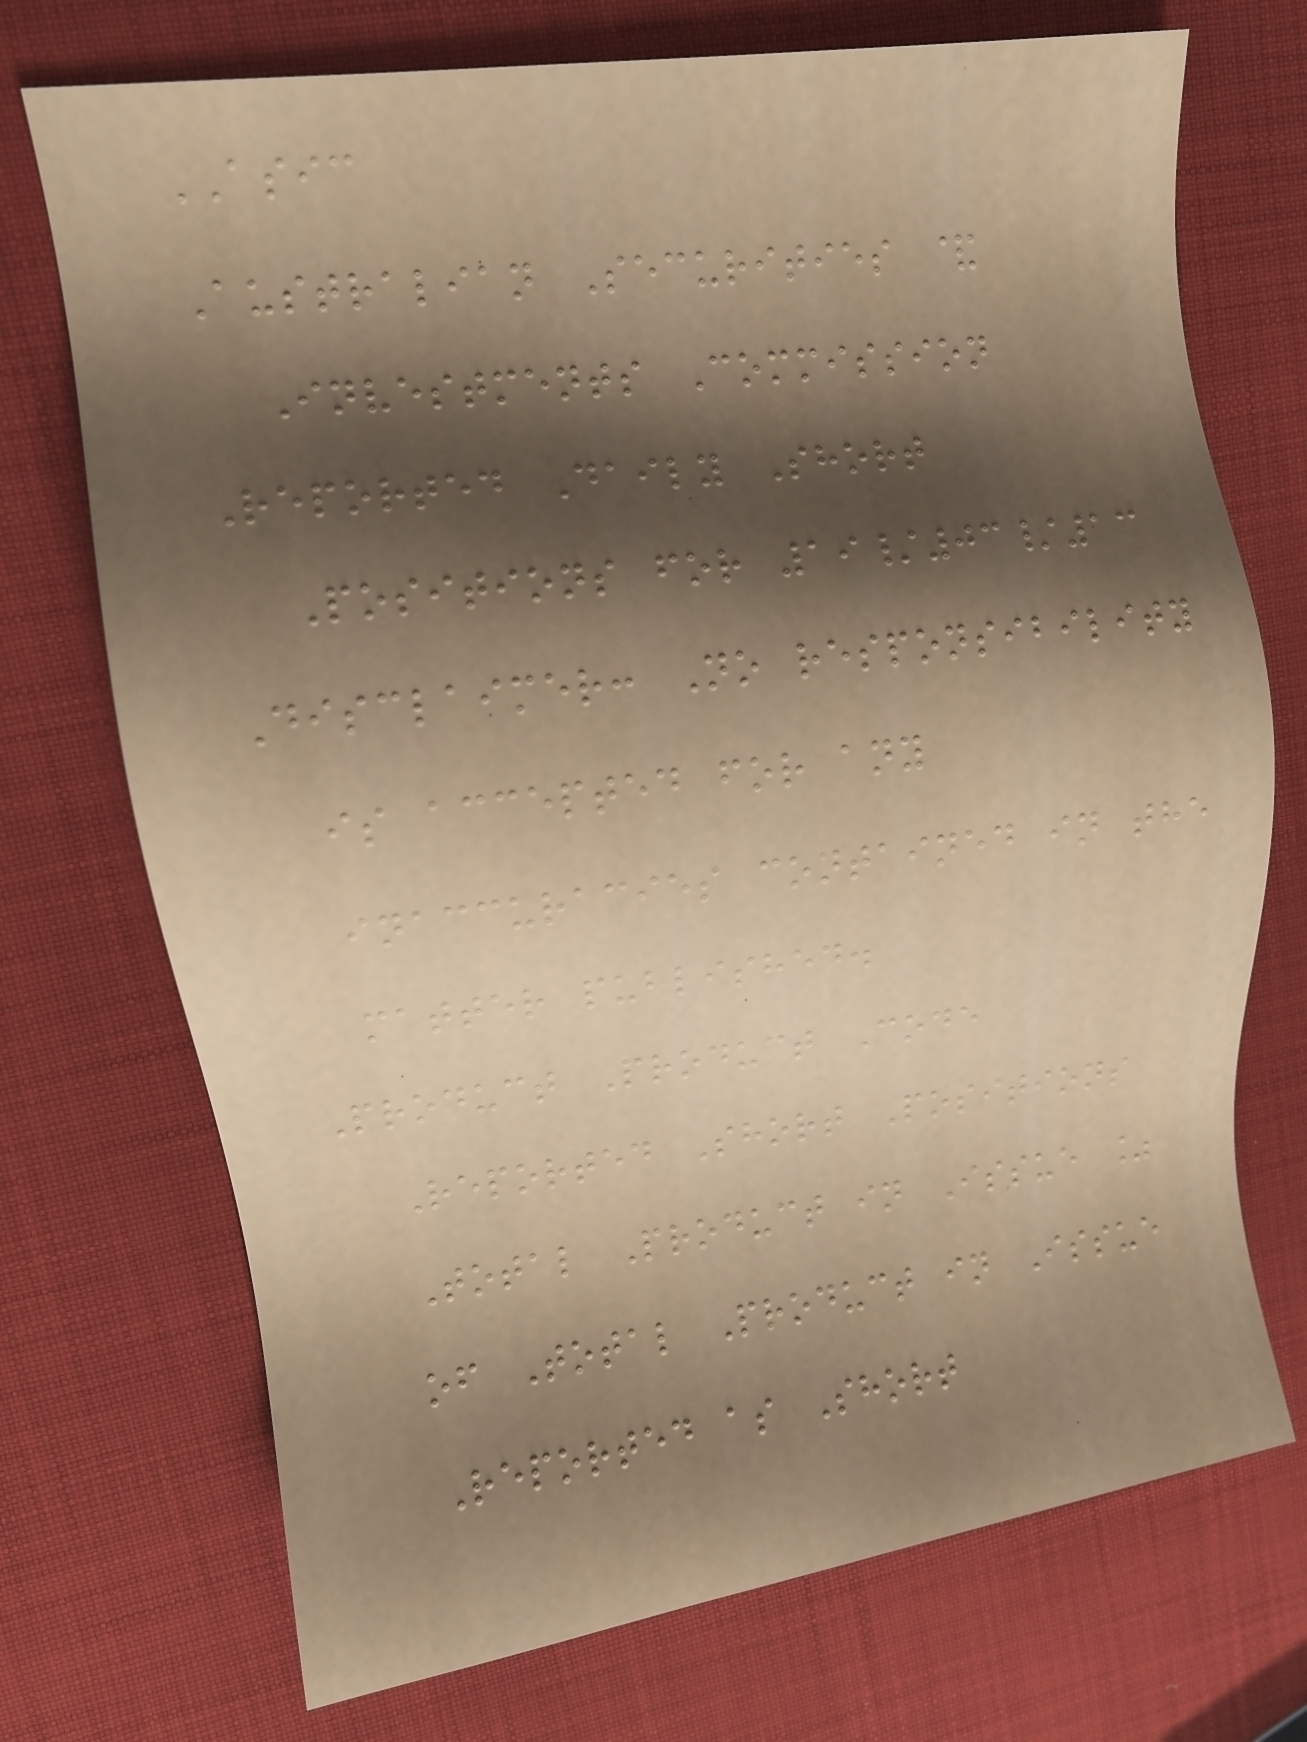ASIC
Australian Securities &
Investments Commission
Reported Daily Short
Positions for 19/03/13
Disclaimer: No responsibility
is accepted for any
inaccuracies contained in the
matter published.
Product Product Code
Reported Short Positions
Total Product in Issue %
of Total Product in Issue
Reported as Short
